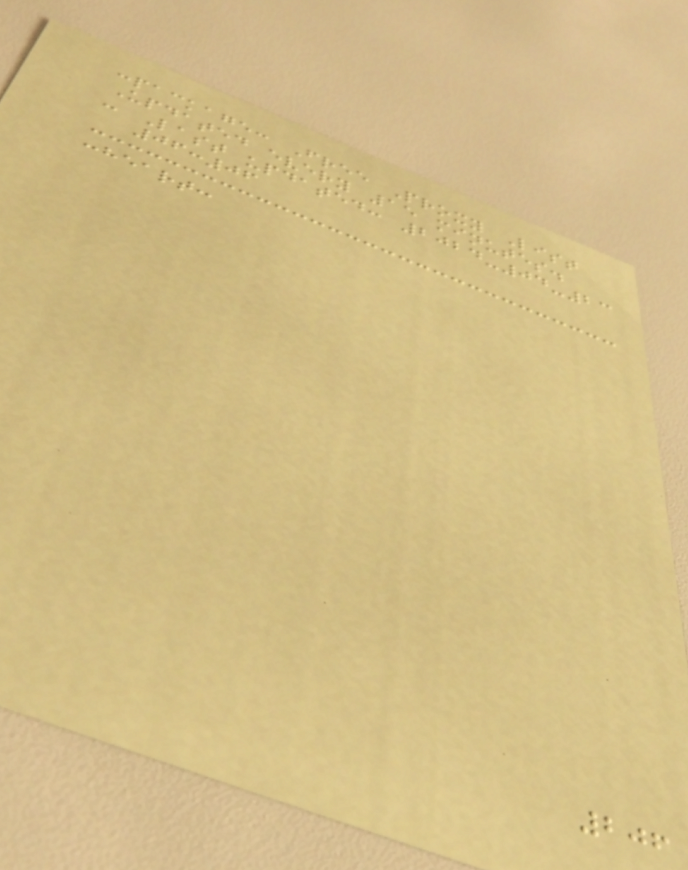:package: Free Proxy List
Updated every 15 minutes.
- Last updated: 2024-04-23
06:06
:heart:
206
